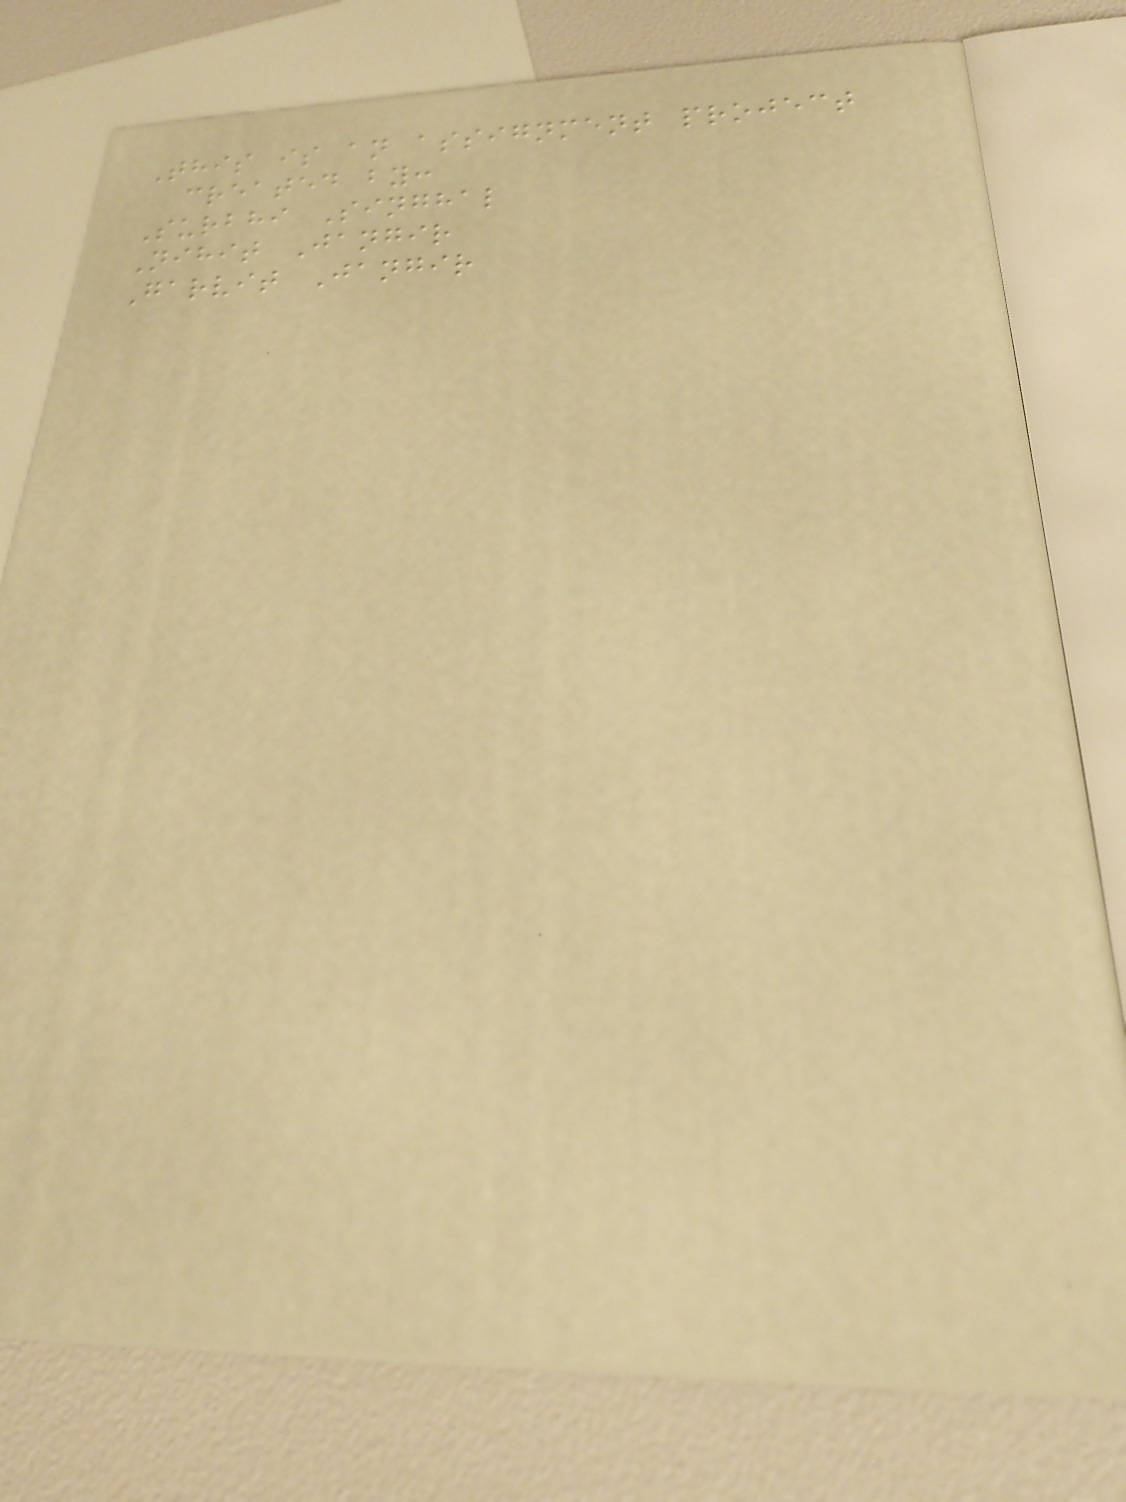This is an assignment project
created by:
Surbhi Singhal
Nihit Jangir
Garvit Jangir
